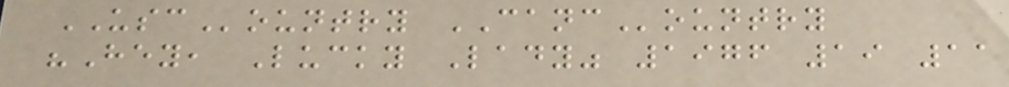USCountry CANCountry
"Hey, Lucky Lady" 1976 19 11
